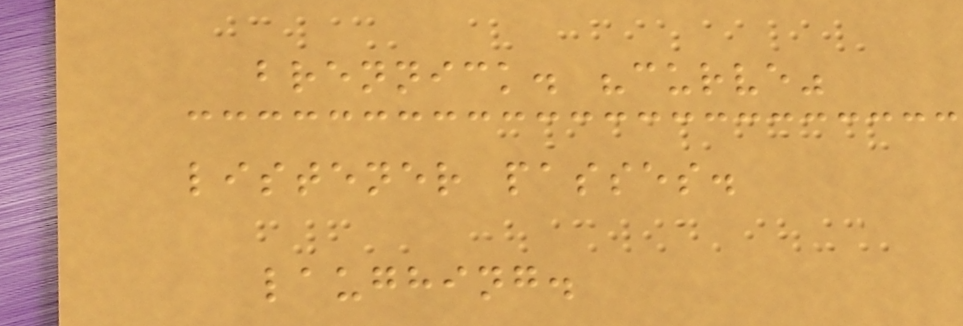brennick. "curve"
listener passes.
laughing.
